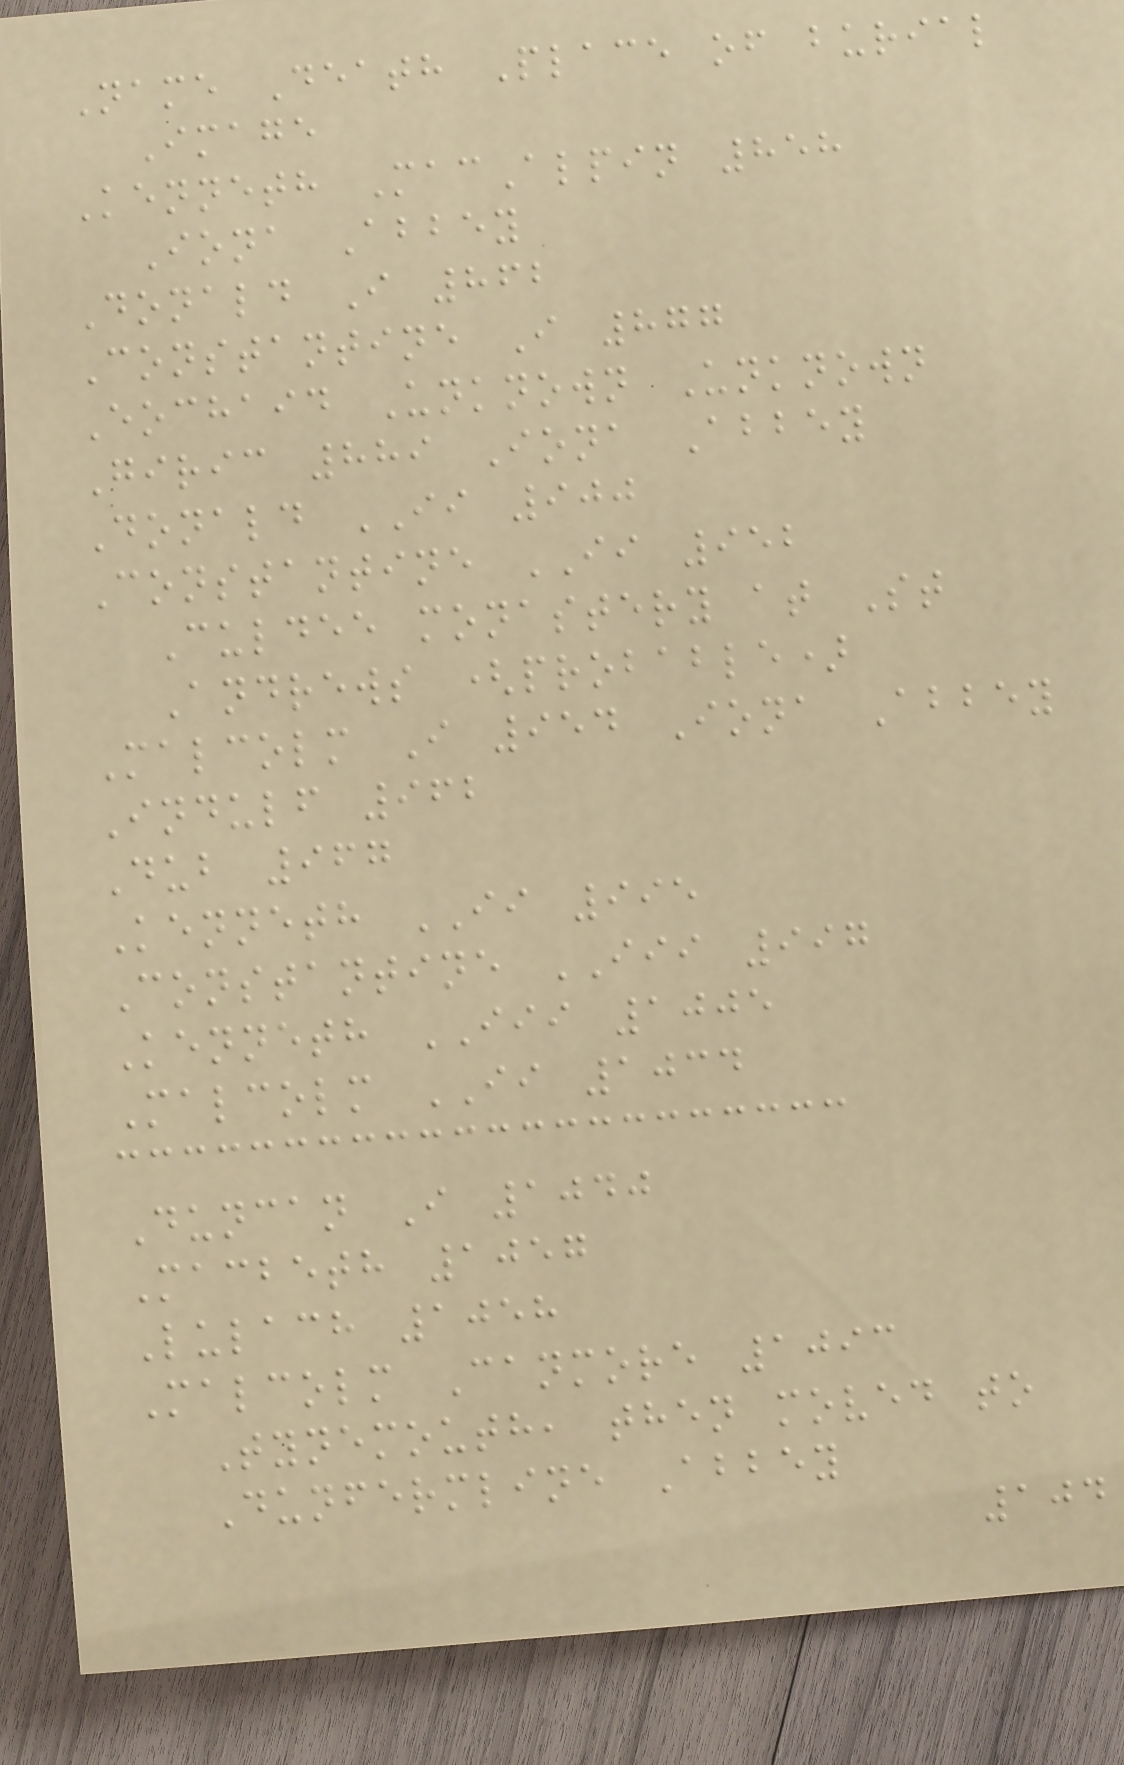Name Death Place of burial
Image
Kenneth MacAlpin 858
Iona Abbey
Donald I 862
Constantine I 877
Eochaid Unknown Unknown
Giric 889 Iona Abbey
Donald II 900
Constantine II 952
Culdee monastery at St
Andrews (probable)
Malcolm I 954 Iona Abbey
Indulf 962
Dub 967
Kenneth II 995
Constantine III 997
Kenneth III 1005
Malcolm II 1034
Duncan I 1040
Macbeth 1057
Lulach 1058
Malcolm Canmore 1093
Tynemouth, then moved to
Dunfermline Abbey
104
